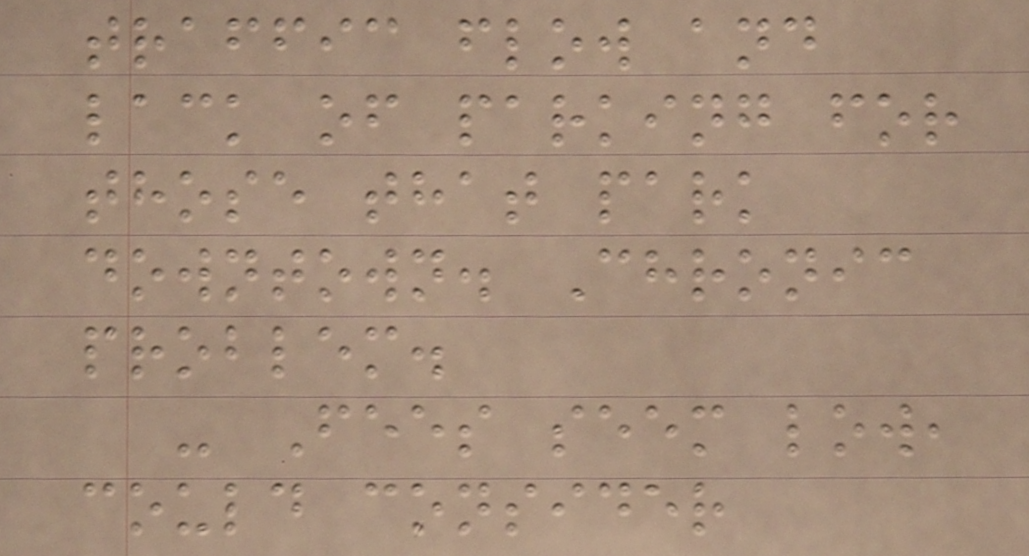traffic flow and
lack of parking for
those that park
downtown. Chronic
problem.
- Fees seem low,
could consider
